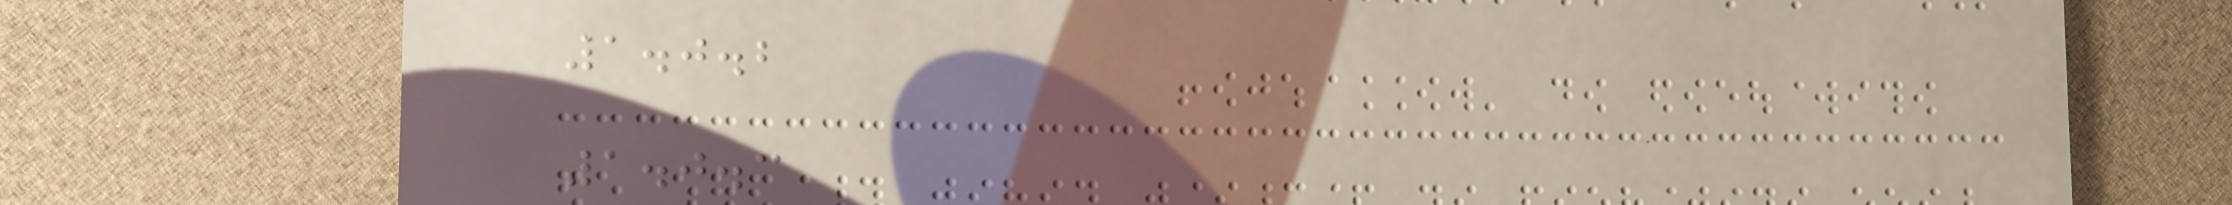1.0.2
1.0.3
